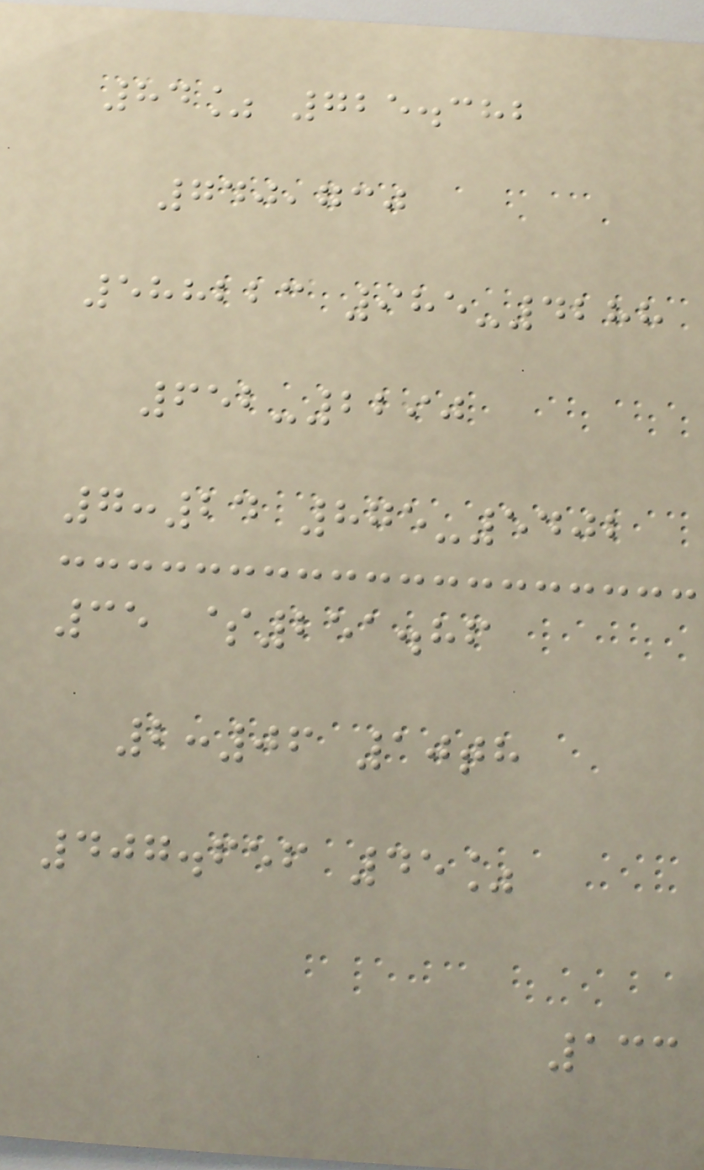84% 725.382
740,730
588223 985-4288
652-2290
7:24 875-5402
35 $251.86
2:06 10th
407.656 45%
133
